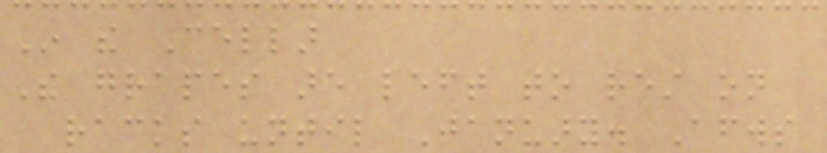In the Cellar
The grapes are left to rest on
racks until January. Afterwards
